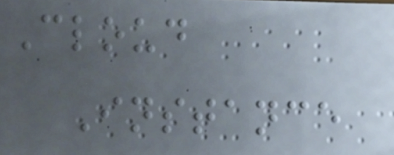Cloud
Instance
